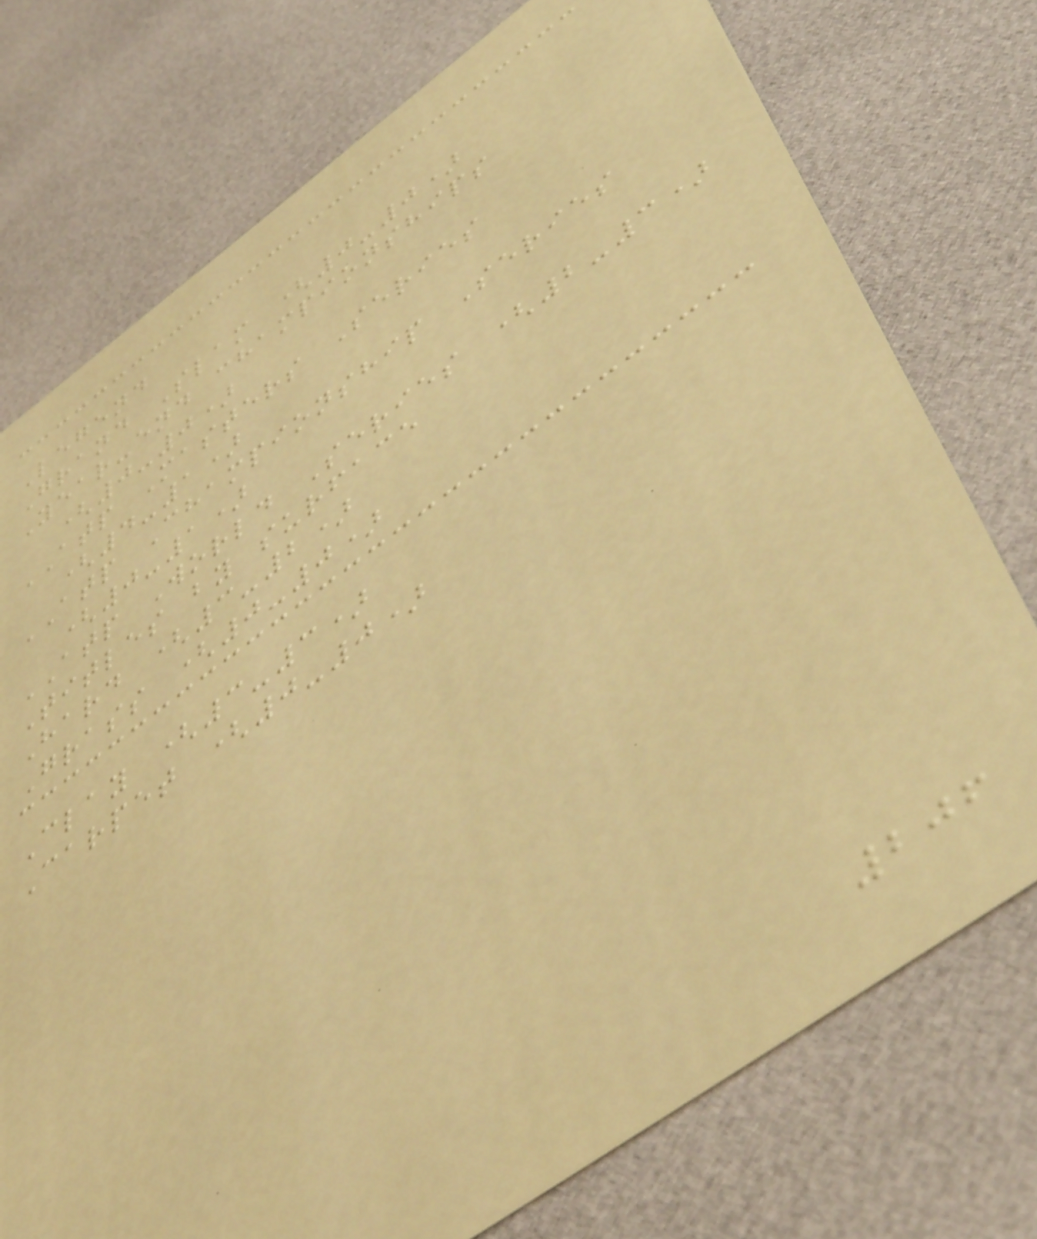Legend
Grand Slam (0-0)
Year-end championships
(0-0)
ATP Masters Series
(4-1)
ATP Championship Series
(0-1)
ATP World Series (2-3)
Titles by surface
Hard (3-2)
Grass (0-0)
Clay (3-3)
Carpet (0-0)
206
